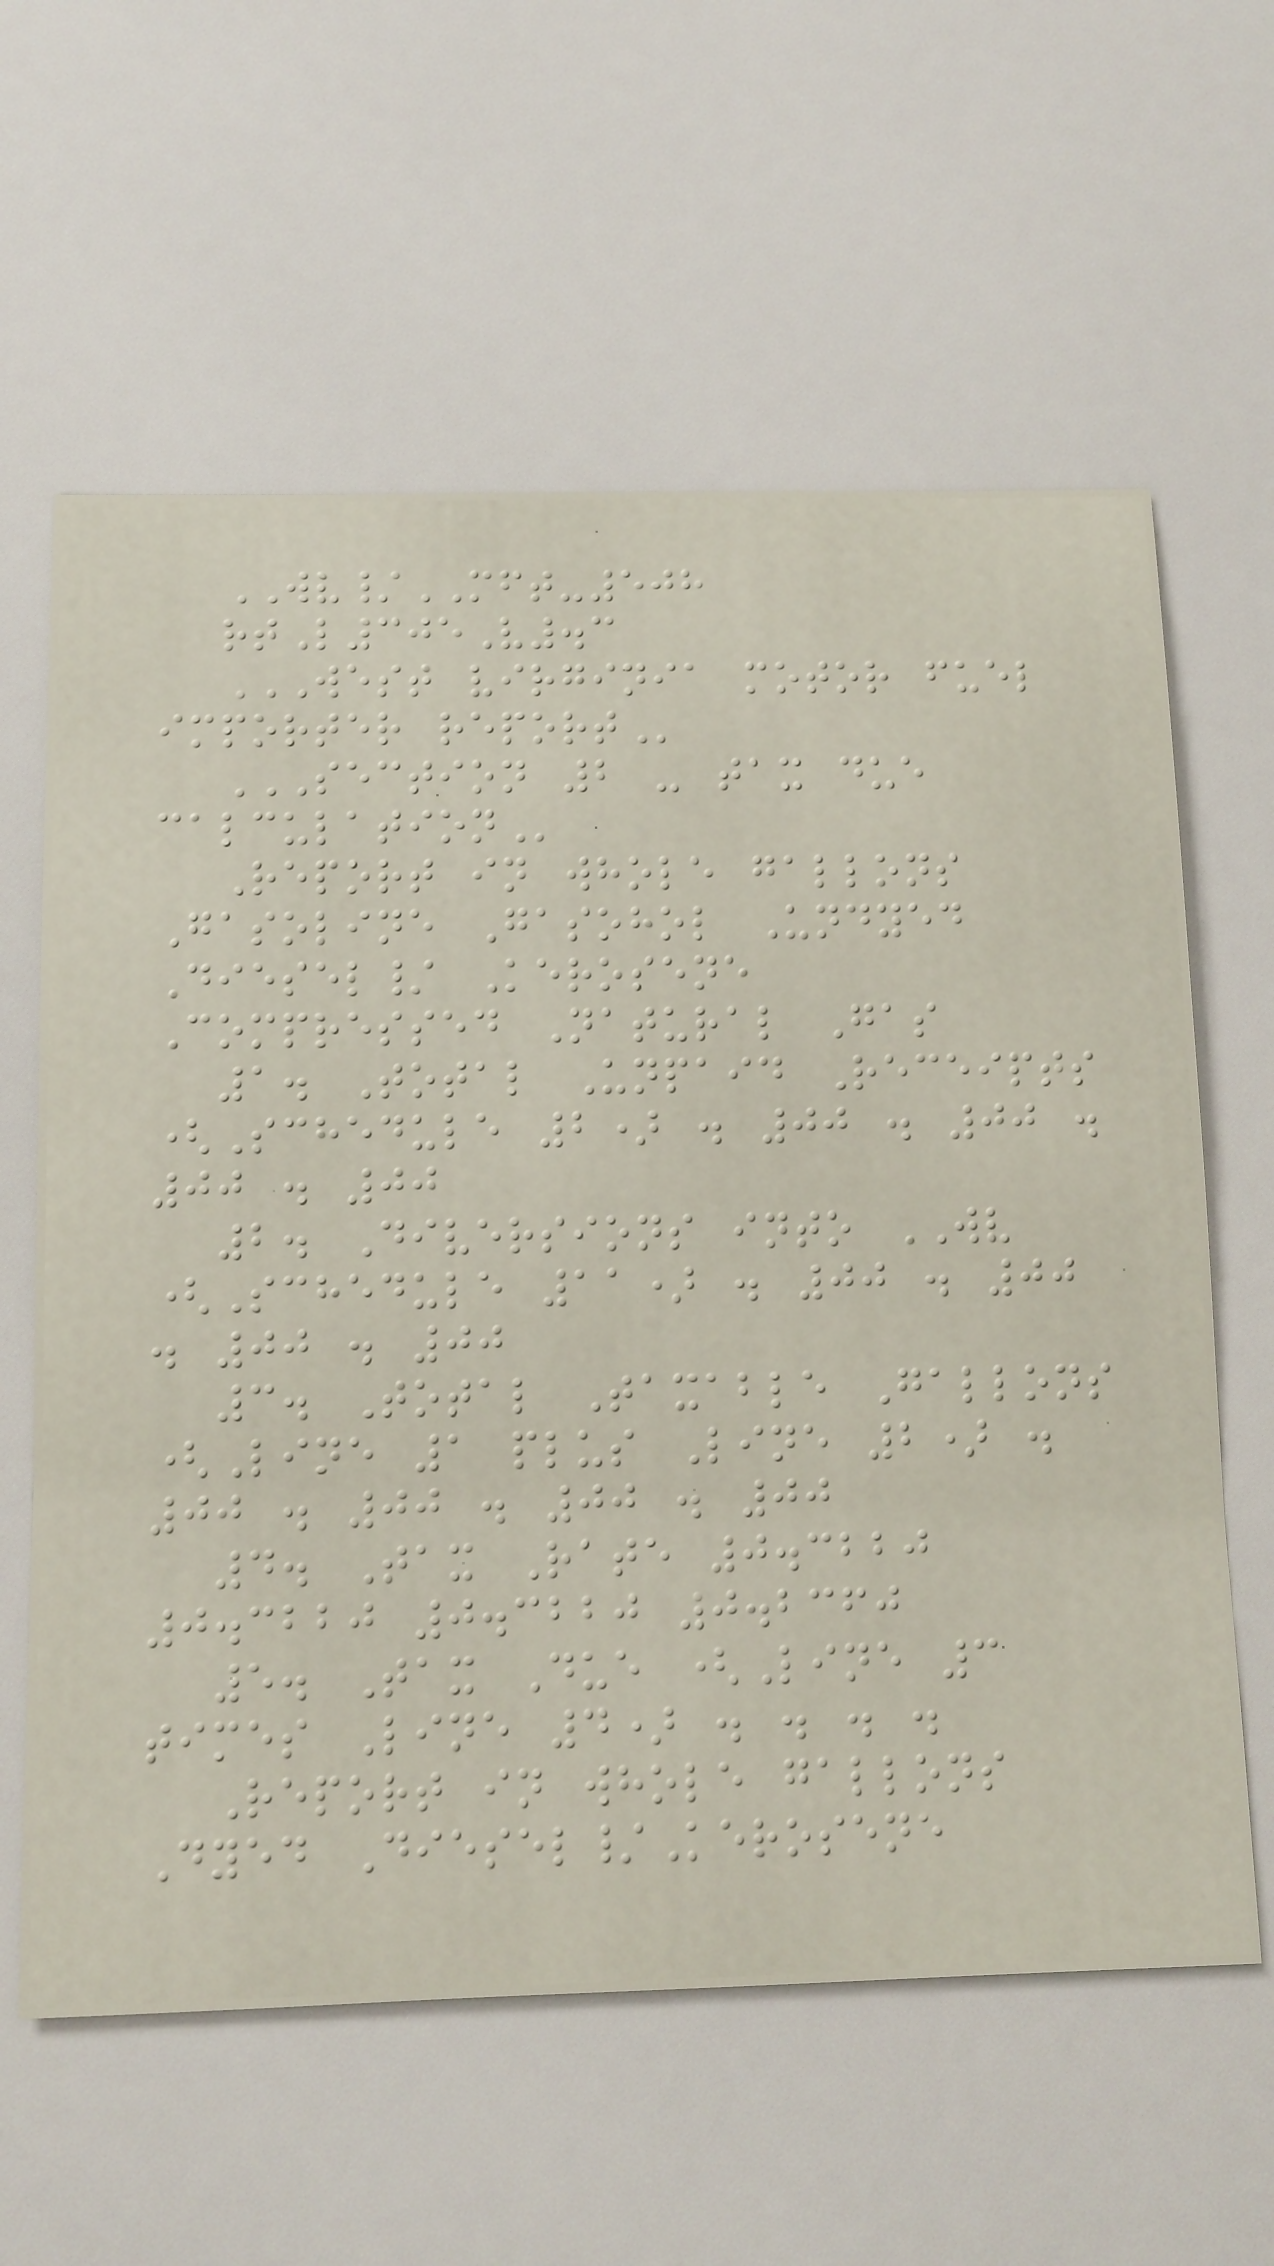WV/MFT-508
rtL305V.3
WEST VIRGINIA MOTOR FUEL
IMPORTER REPORT
SECTION 2 - TAX DUE
CALCULATION
Report in whole gallons
Gasoline Gasohol Undyed
Diesel/ Kerosene
Compressed Natural Gas
1. Total Unpaid Receipts
(Schedule 2) . 00 . 00 .
00 . 00
2. Diversions into WV
(Schedule 11) . 00 . 00
. 00 . 00
3. Total Taxable Gallons
(Line 1 plus Line 2) .
00 . 00 . 00 . 00
4. Tax Rate 0.3220
0.3220 0.3220 0.2360
5. Tax Due (Line 3
times Line 4) . . . .
Report in whole gallons
Dyed Diesel/Kerosene
